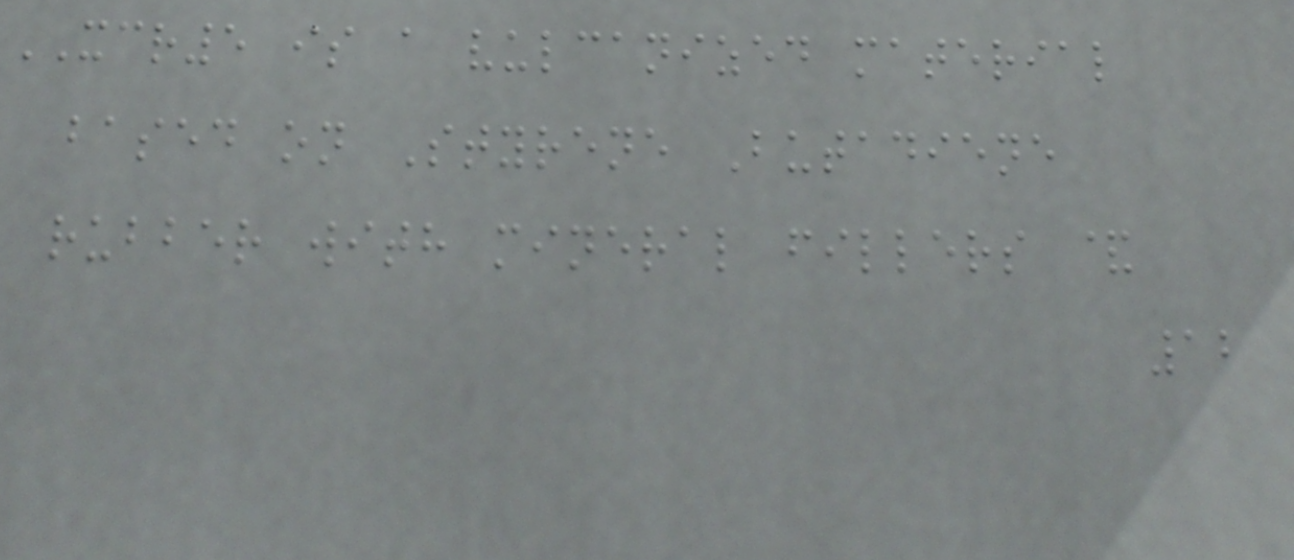XCR5 is a vulcanized material
based on Styrene Butadiene
rubber with mineral fillers &
12
